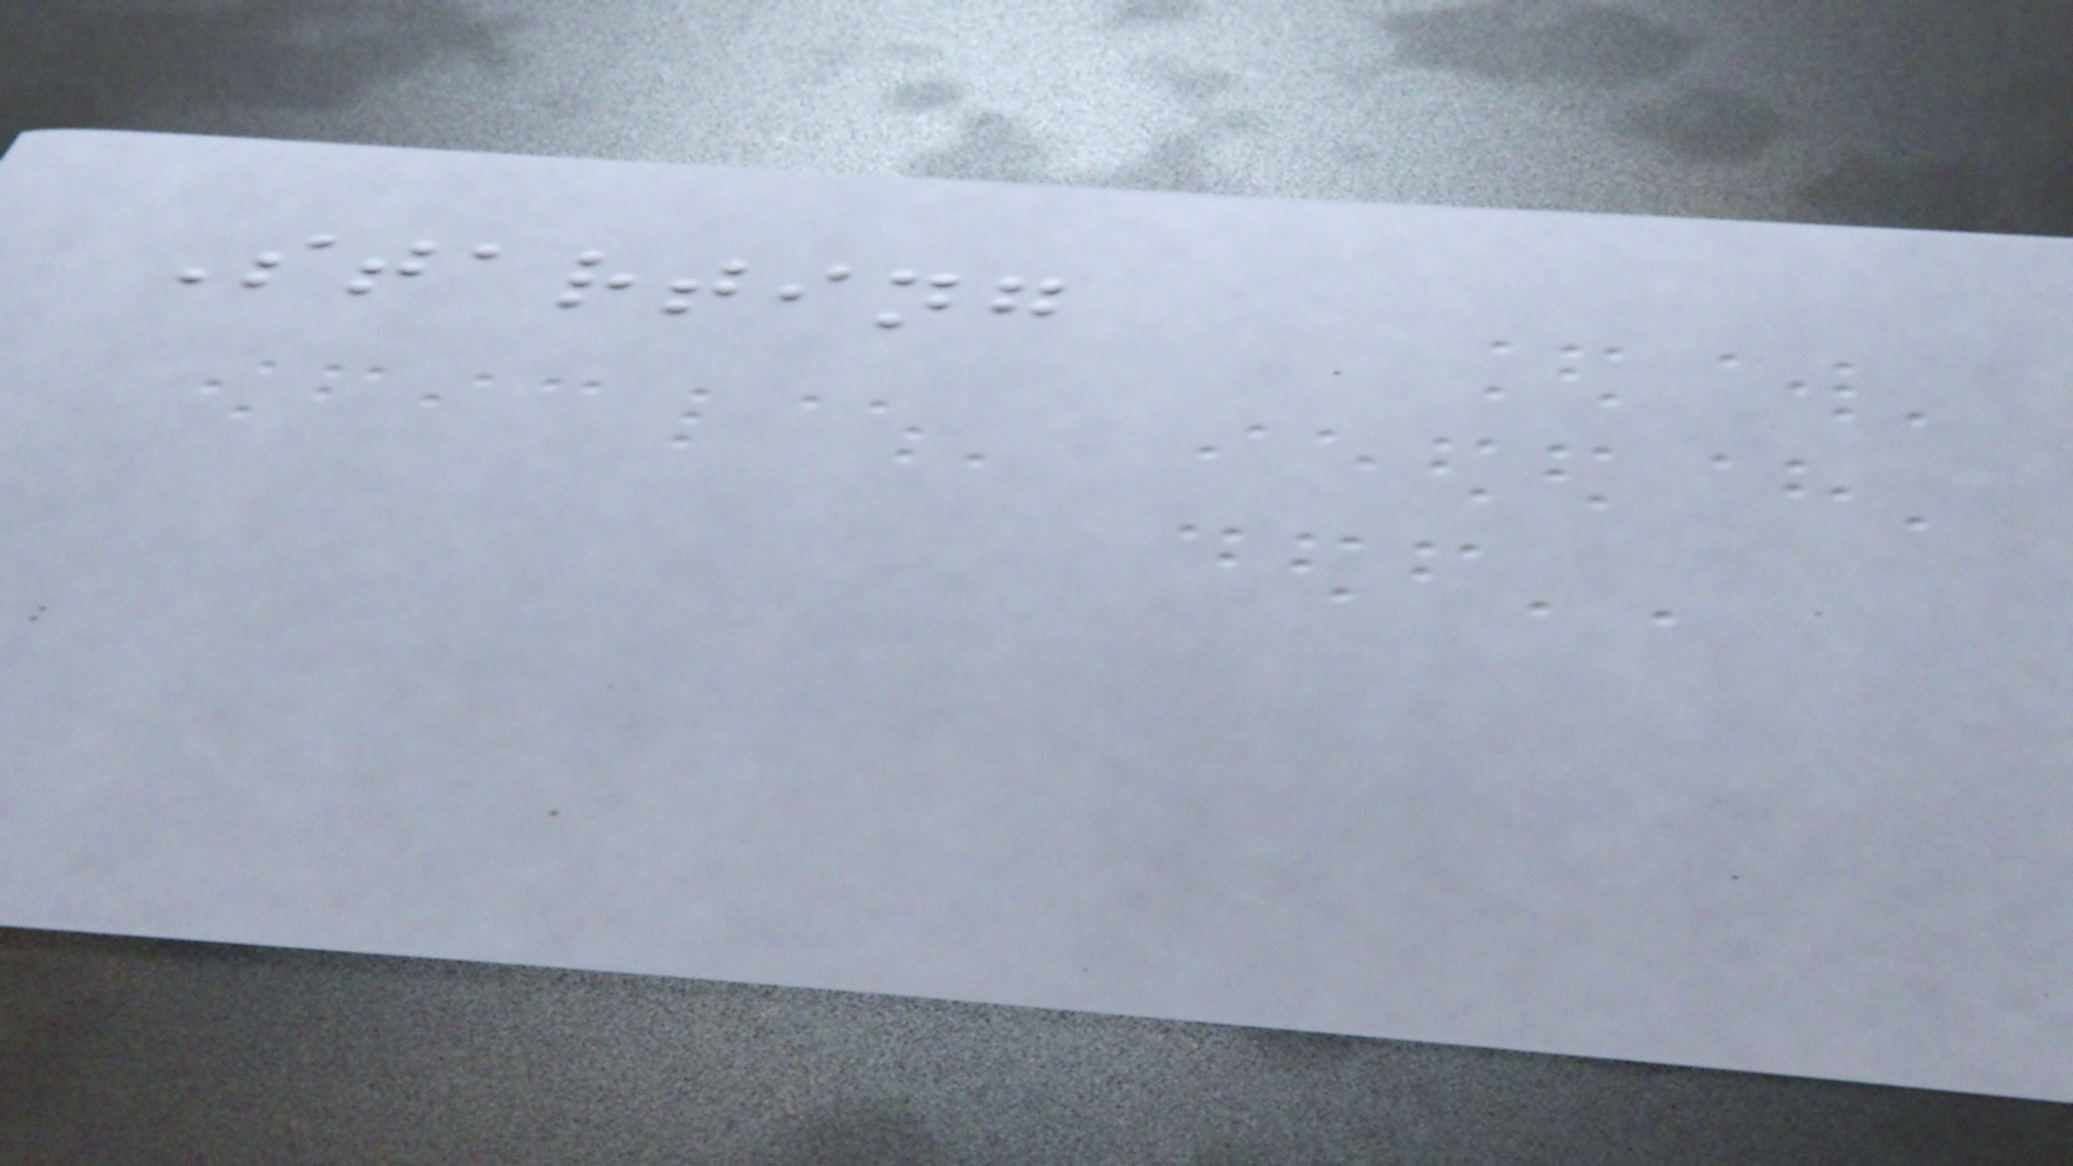Starting
